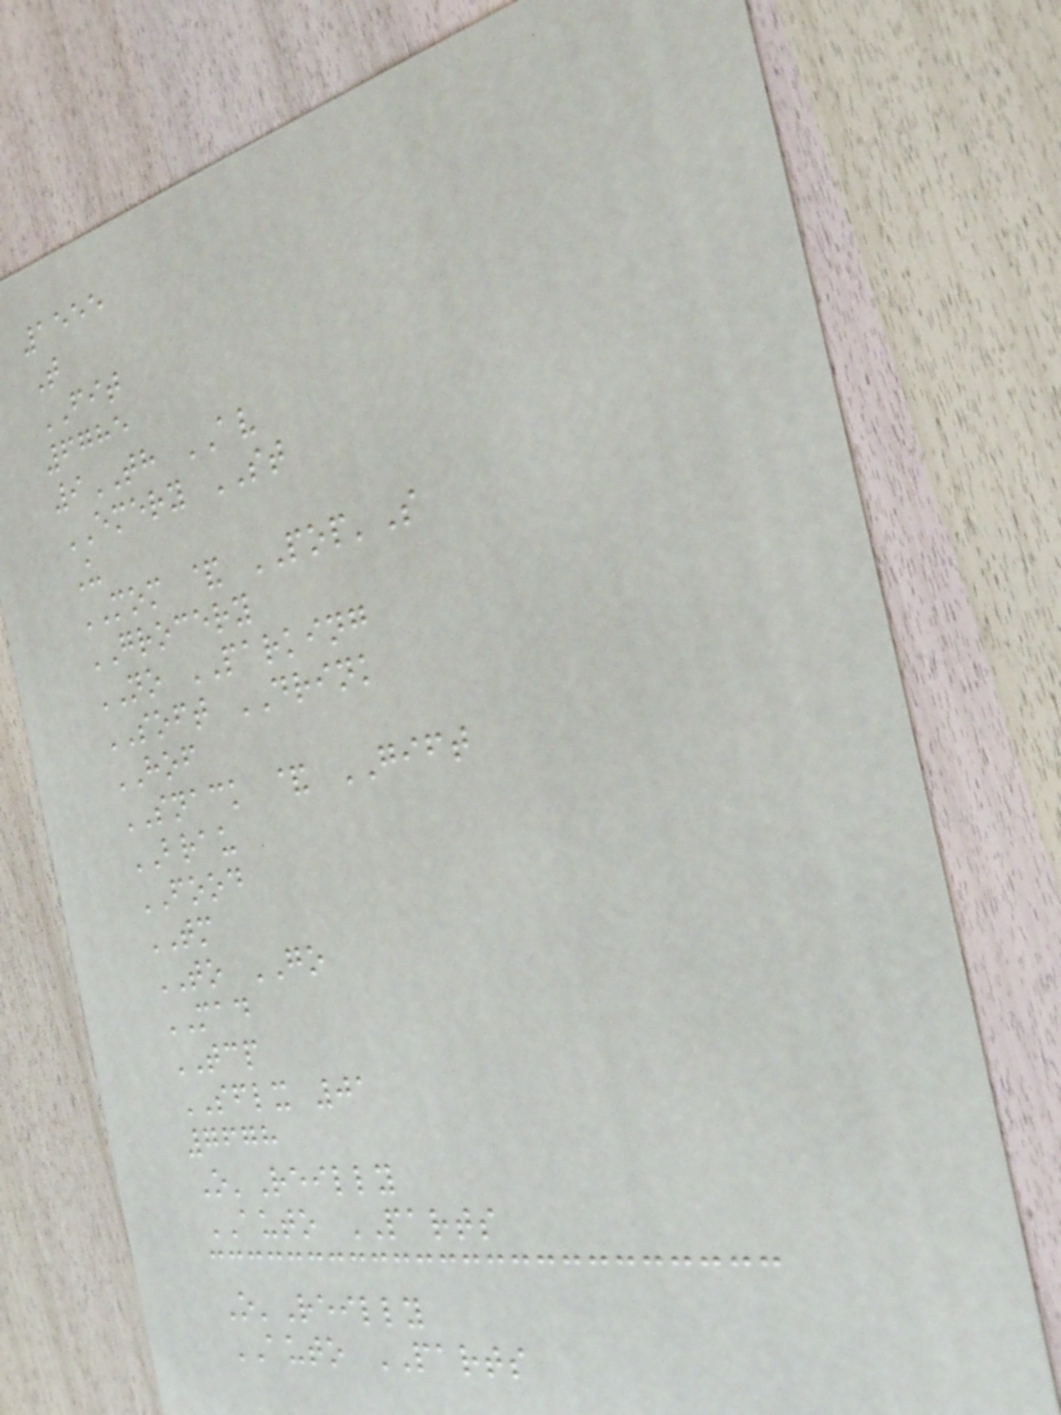1555
T
FIT
6785
9TH AV
EMERY ST
U
MOM & POP'S
GROCERY
NO PARKING
SOFT DRINK
HOF
SNACK & GIFT
BRAU
FOOD
TM
TO GO
MAD
TCP
SFLX 01
7678
O'Reilly
AUTO PARTS
O'Reilly
AUTO PARTS
